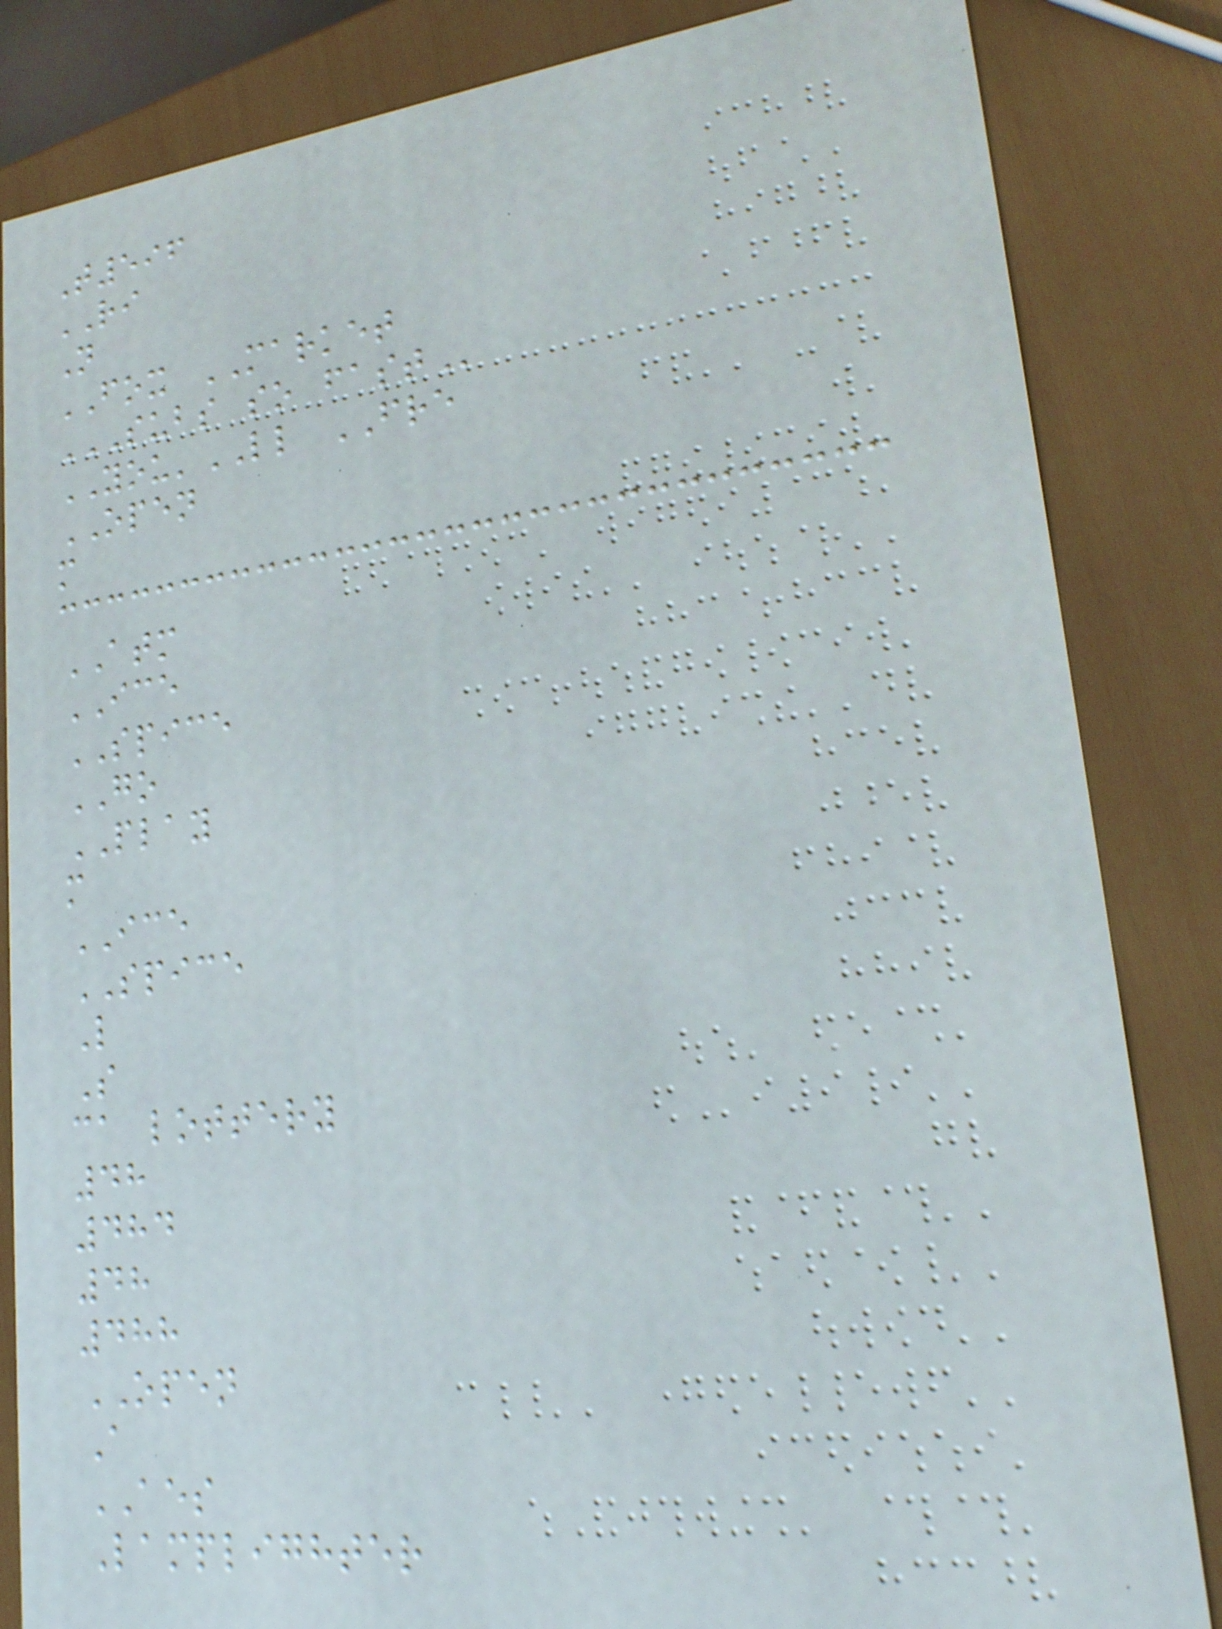T596
RI
N
FOX MARKET
SUBS SO FAST
YOU'LL FRE
OPEN
m
ATM
ICE
SPICE
GO
PLAY
m
ICE
SPICE
L
S
ca lottery
48
484
48
488
OPEN
A
AES
Lamplighter
